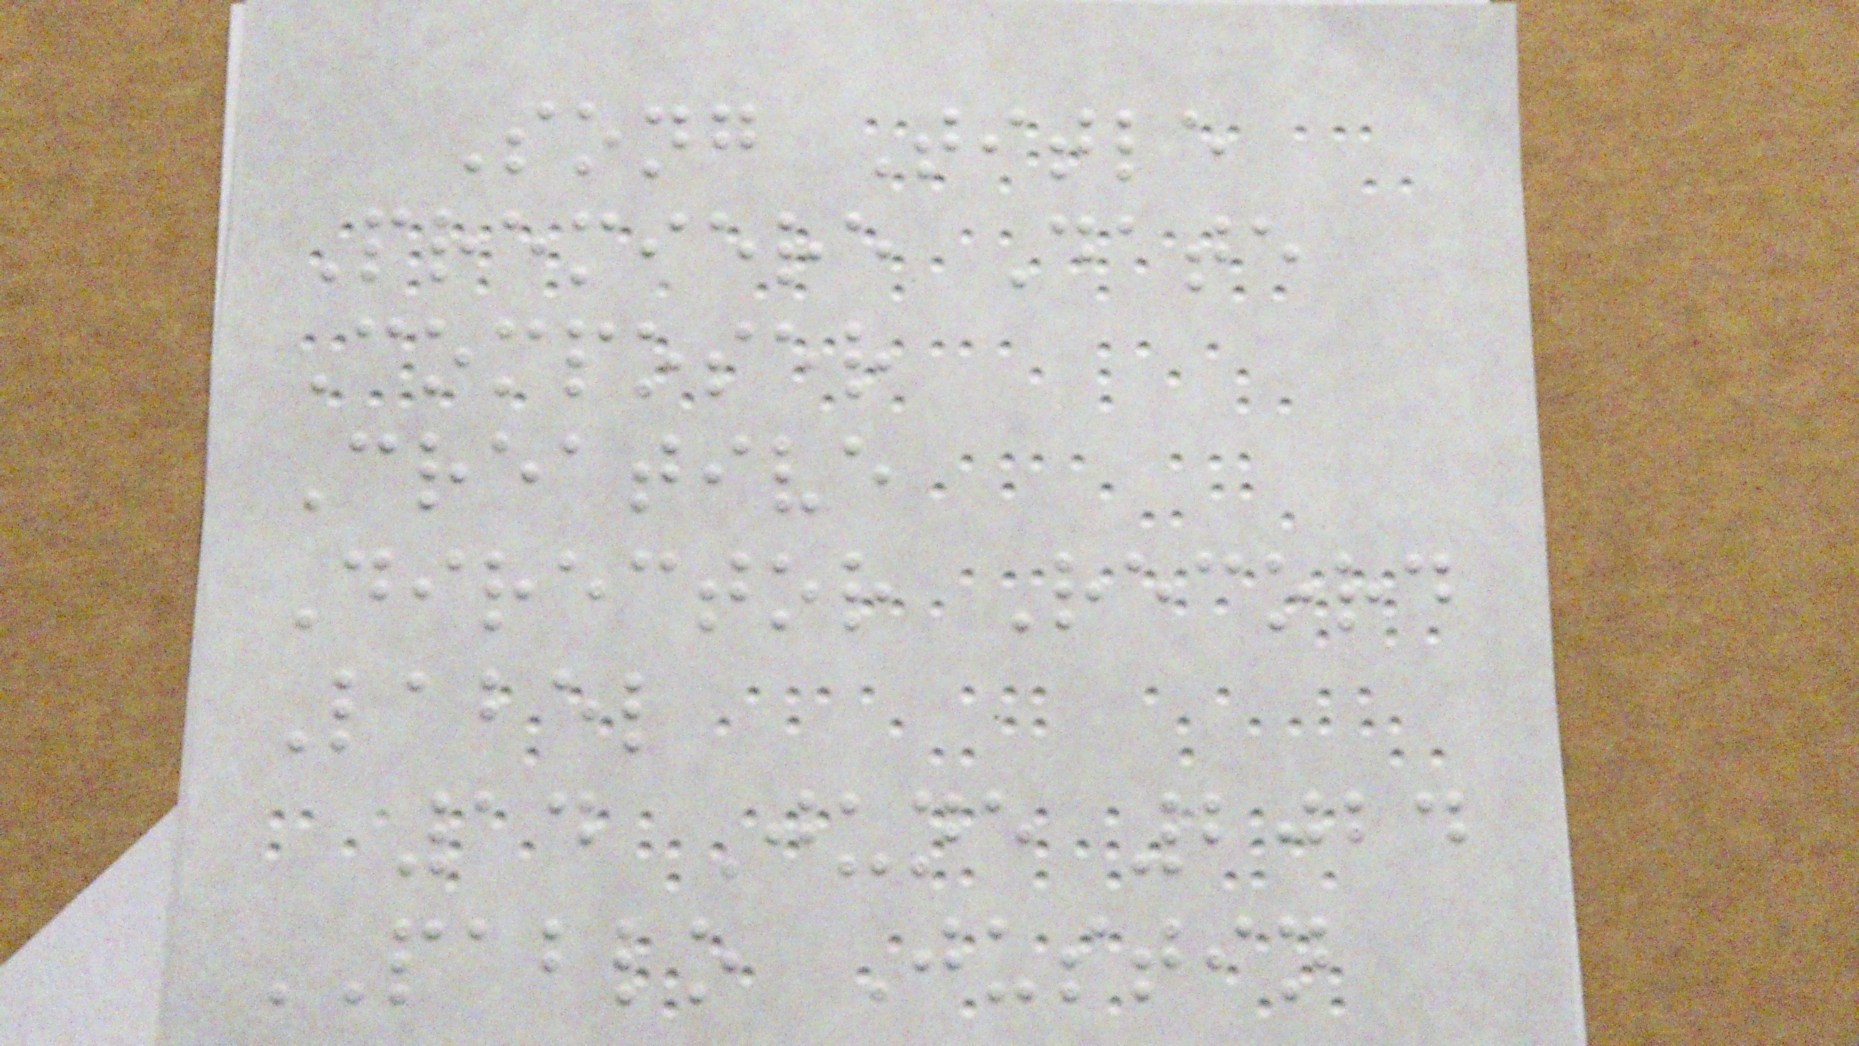Song Title
Premiere Date
Composer
Creative
Director Record
Label
14 June 2024
PABLO Justin
